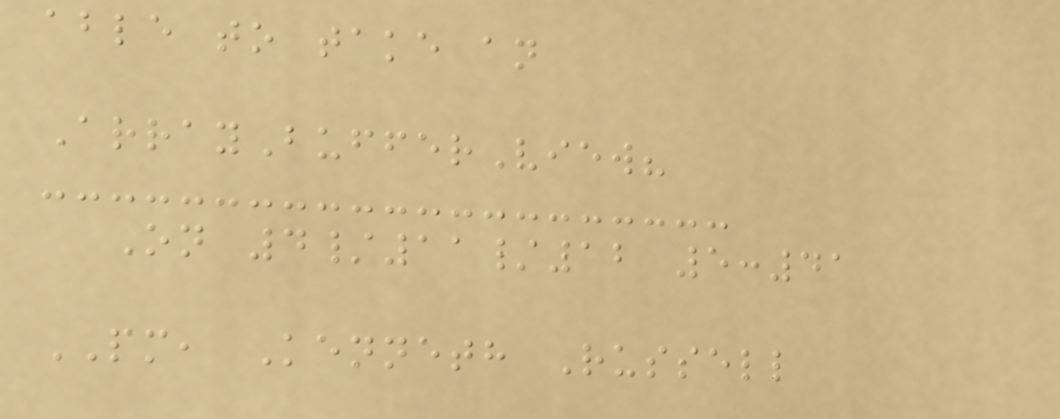able to take an
ArrayBufferView?
On 4/11/12 5:41
PM, Kenneth Russell
